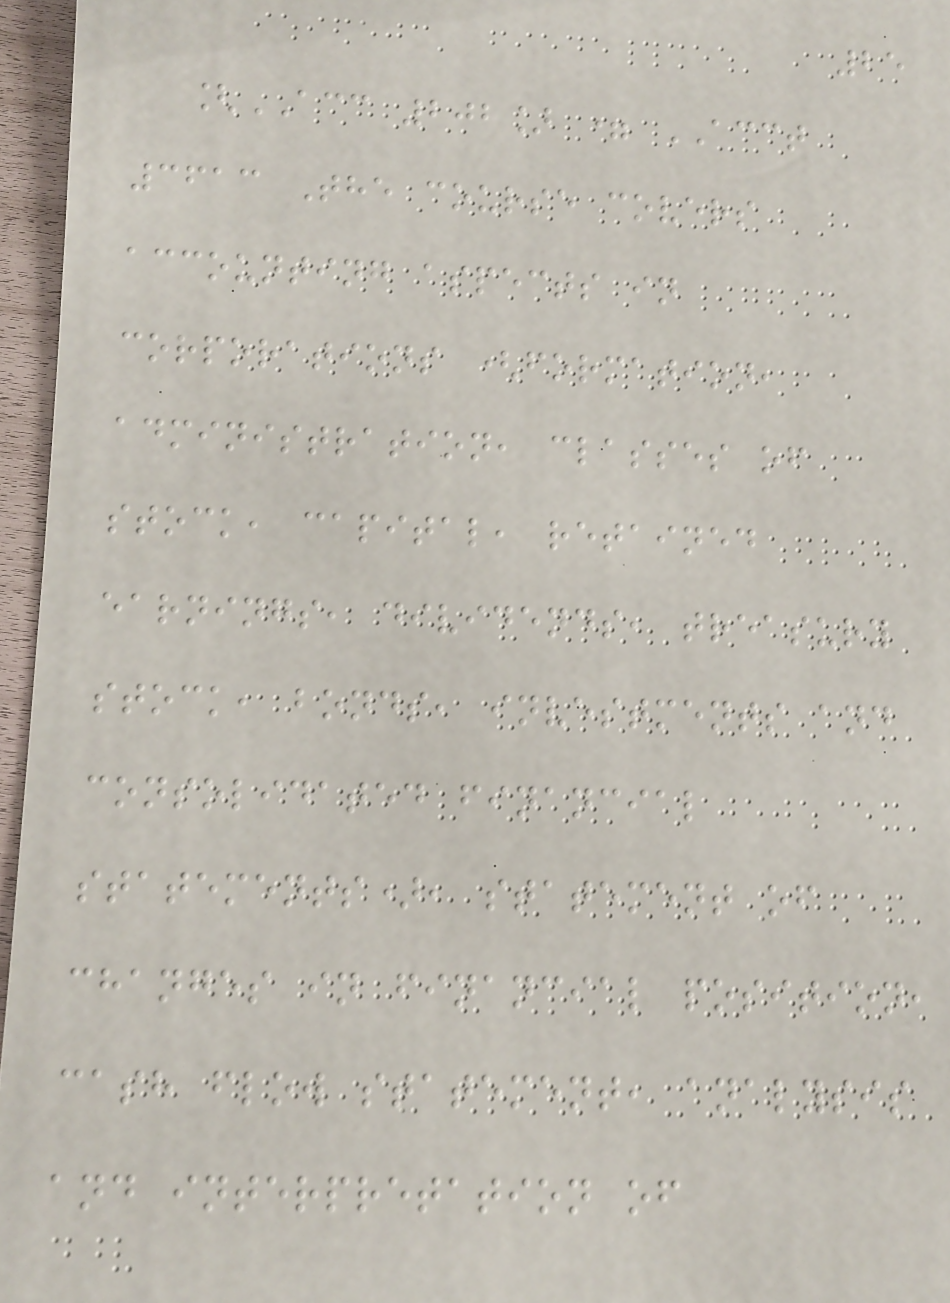25
[ACC 202] = ACCT
3613 The course covers
accounting aspects in
corporations (formation,
administration, classes of
stock, capital, retained
earnings, dividends, treasury
stock, bonds, investments and
consolidated financial
statements), statement of
changes in financial position,
cash flow statement, analysis
and interpretation of
